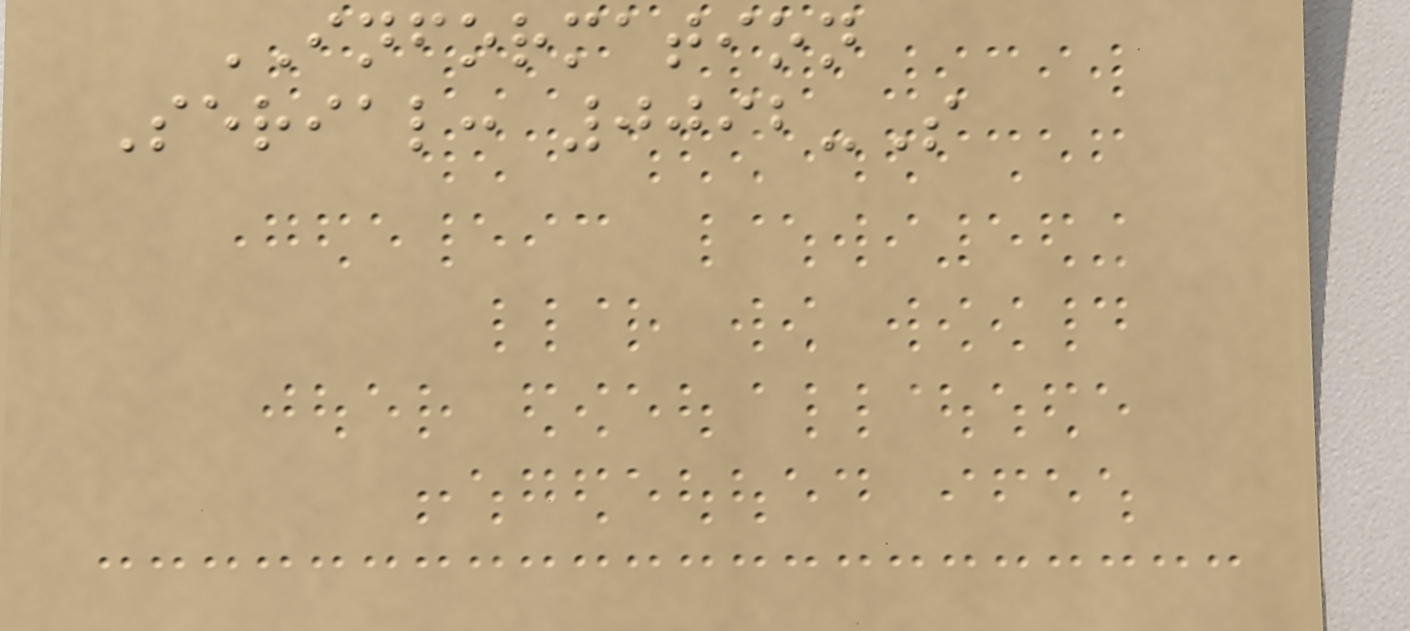INFORMATION
Serial: 0092-S
